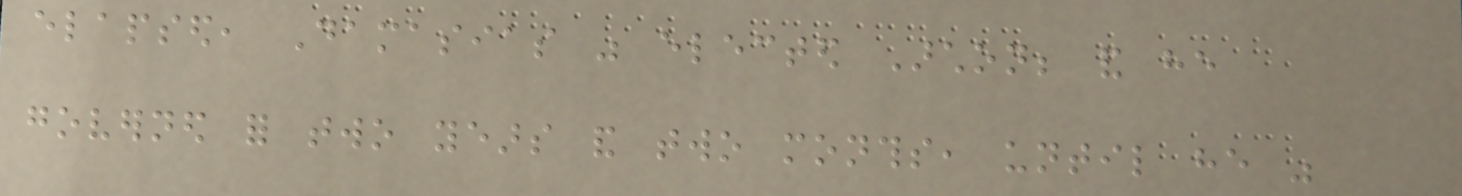elapsed, Damasias was elected Archon; and he
governed for two years and two months, until he was
